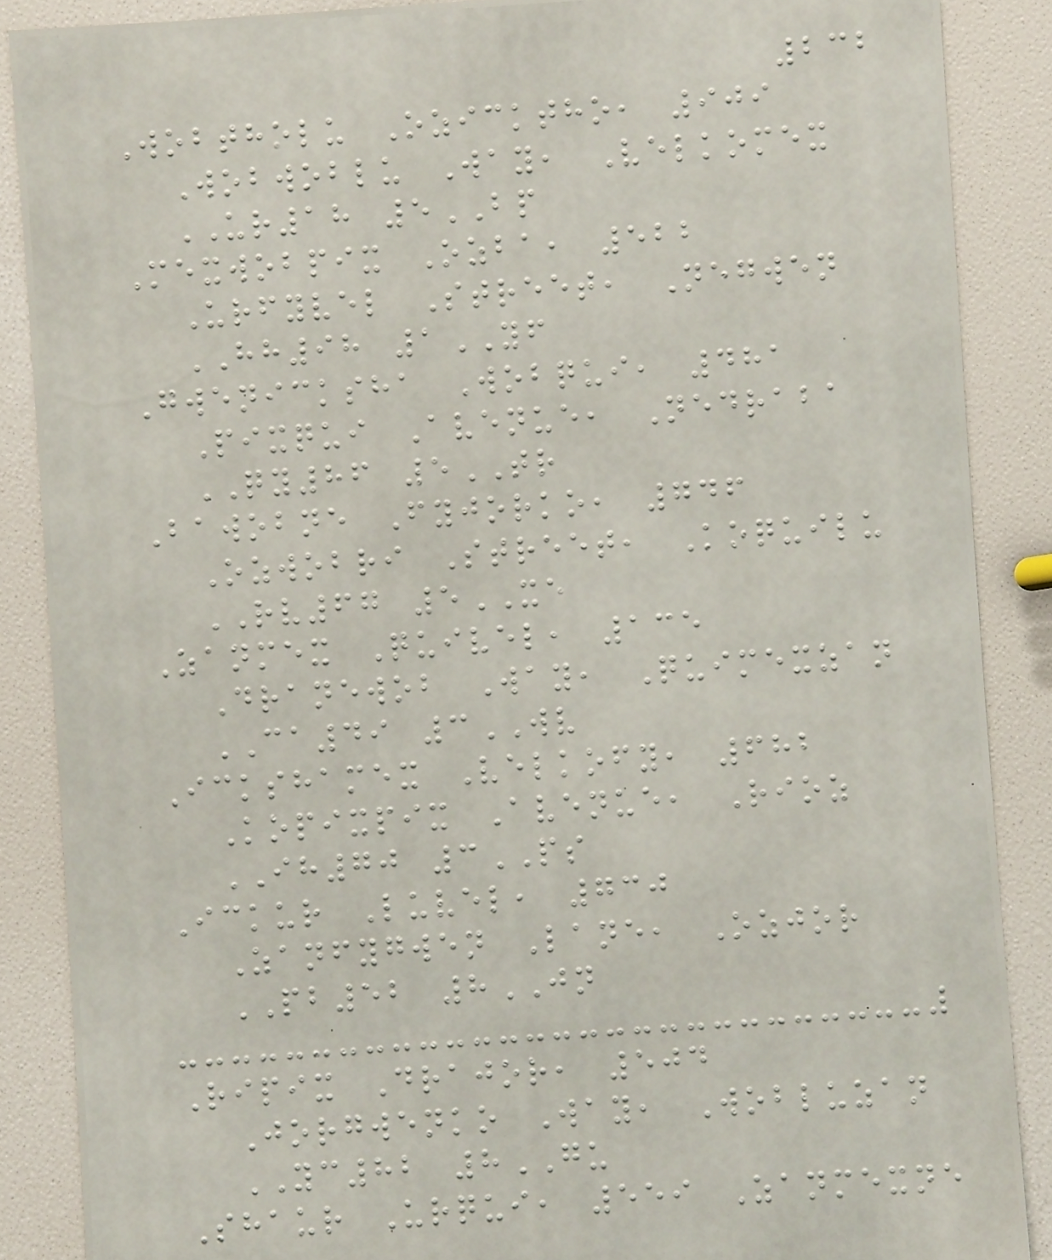232
Wobtholu Ozicktho, 909
Wobwoblu Way, Velkomex
UR18 5BP
Mexwobpix Ozba, 522
Urfyvel Street, Negwen
HH98 1YF
Gwenicksha Wobqui, 481
Pixqui Avenue, Nedraba
QY86 5TR
Bawobne Fyjorko, 746
Ozwobri Street, Koquilu
RV67 5XE
Zanmex Quivel, 135
Dranewob Way, Quimexzan
CA49 3WV
Ickshamex Velkofy, 682
Kopixpix Avenue, Rioz
IH70 3PS
Ickur Luvel, 730
Zanfygwen Lane, Ozjor
PB52 8JN
Ripix Drajor, 504
Jorgwenko Way, Wobluzan
YC82 8GU
Shaur Urqui, 559 Zanmexne
